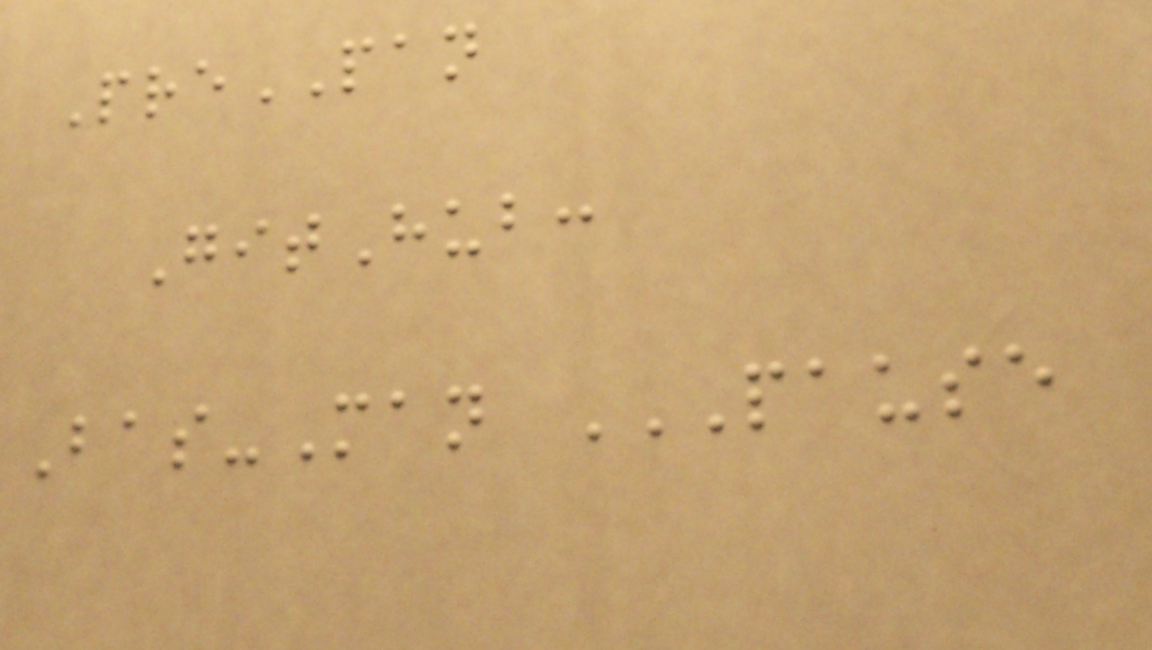PrePAN
GitHub:
Bas-Man PAUSE
